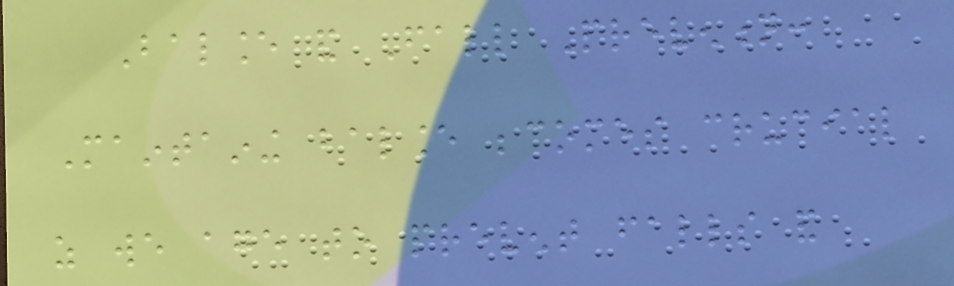Balance and Fall Prevention:
Maintaining balance becomes crucial
as we age to prevent falls and
